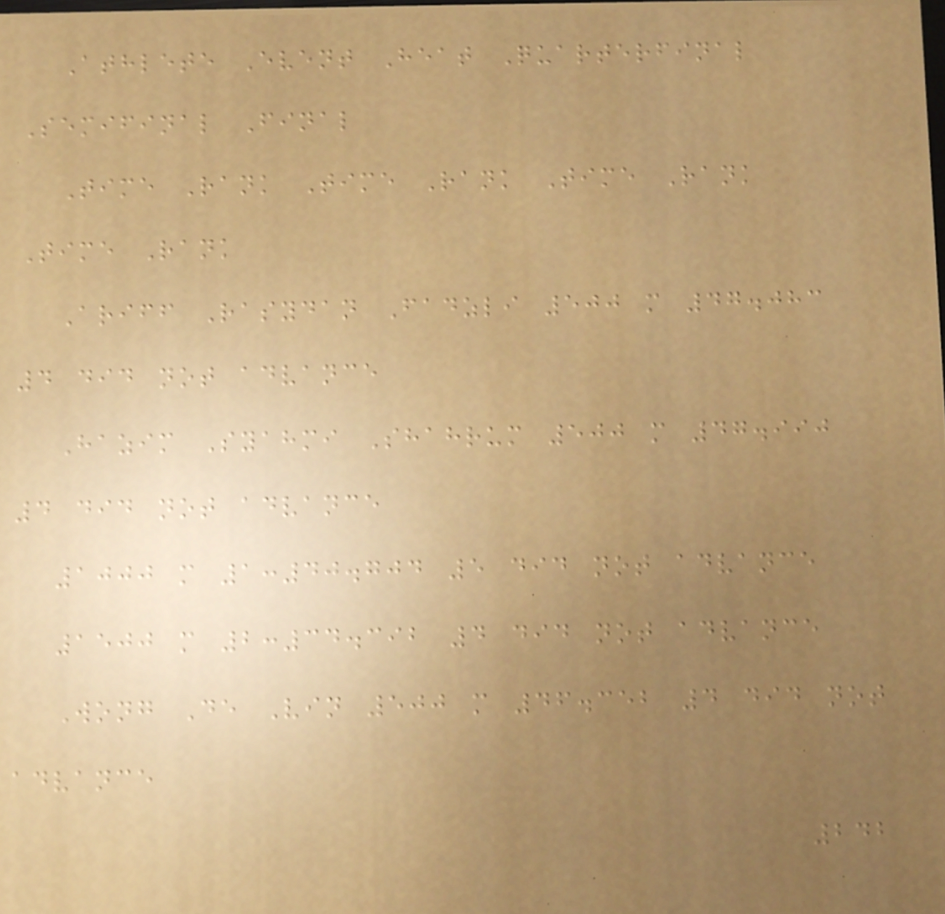Athlete Event Heat Quarterfinal
Semifinal Final
Time Rank Time Rank Time Rank
Time Rank
Ariff Rasydan Fadzli 500 m 47.083
4 did not advance
Hazim Syahmi Shahrum 500 m 47.990
4 did not advance
1000 m 1:40.704 5 did not advance
1500 m 2:34.392 4 did not advance
Wong De Vin 500 m 46.352 4 did not
advance
242
